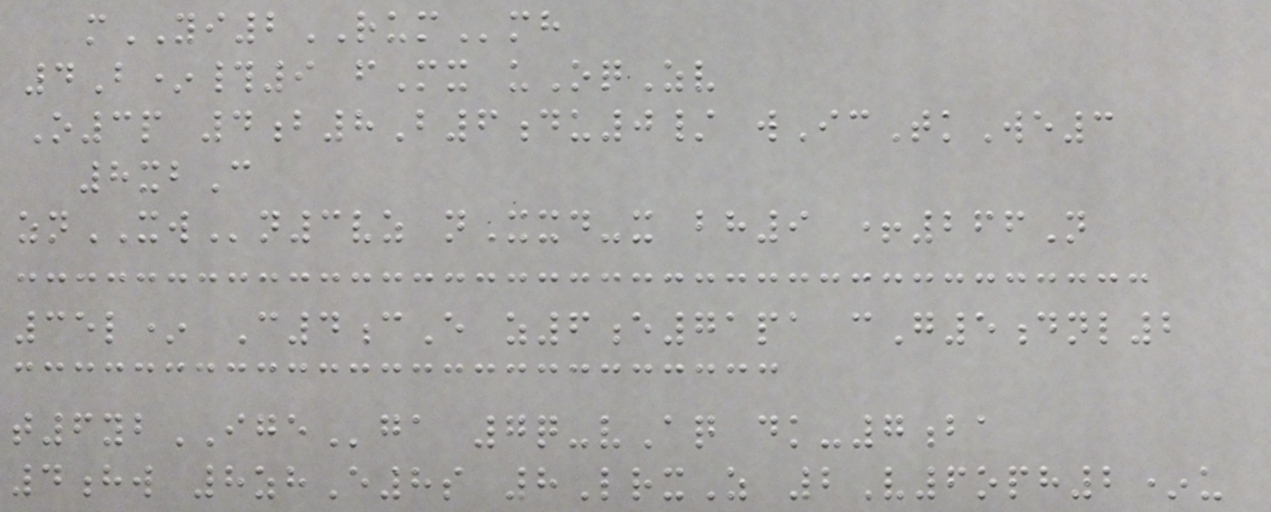mYI2RUMmh
4B*#9 fMx uOqZv
O3p 4b8B6du0/ wIcTkWe3
8xbC
znXWn3vz nXxd-x bh9 +266N
35l* C4cE z6e71pa cG5dnl2
t6ybIGEga 7q-vAq dk-7ba
4hw 8zhE8s 8LrxZ 2V6oph2*u
